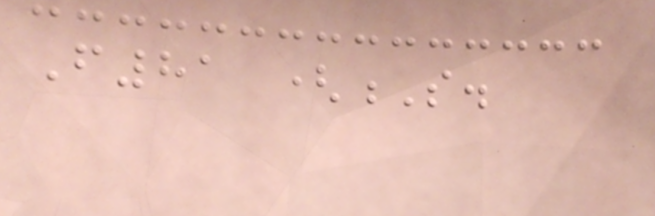F81 (S.
